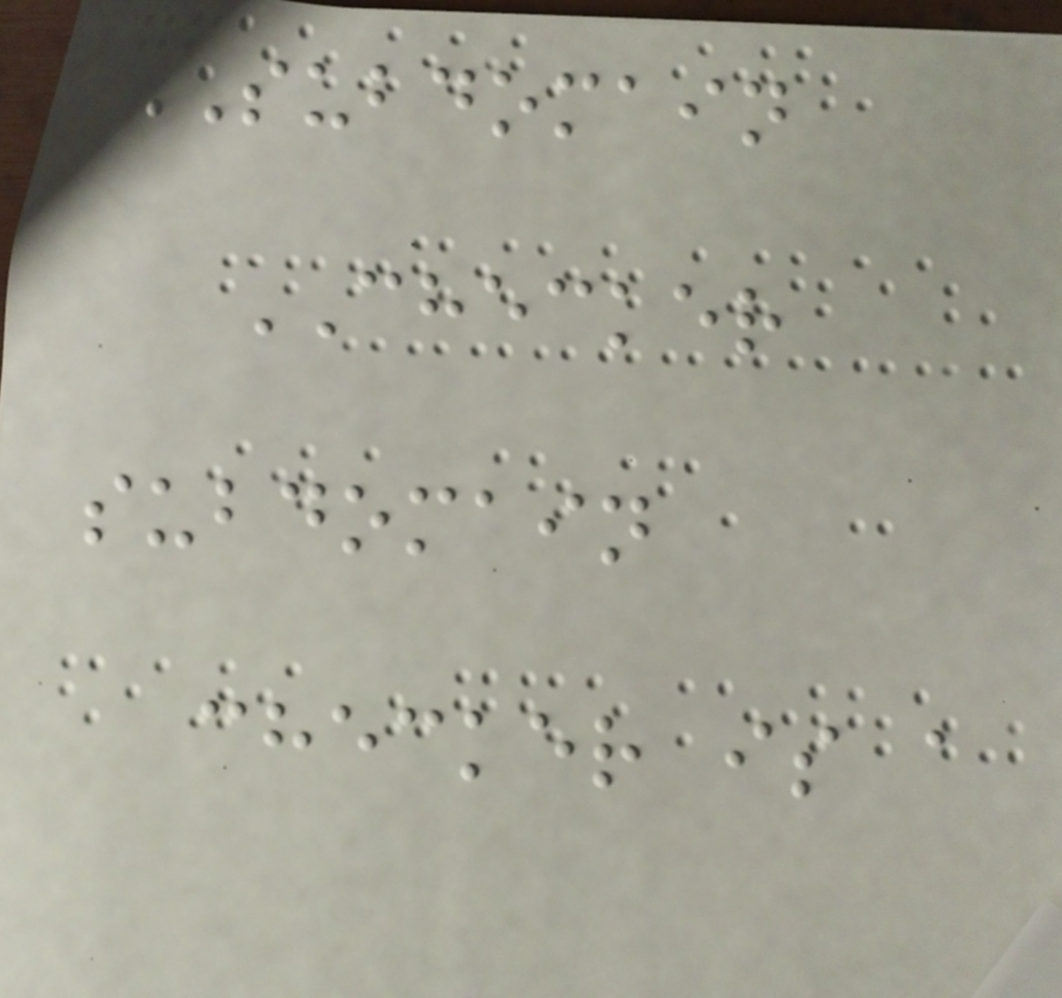SUBDOMAIN
CHECKER
subdomain
checker is a
